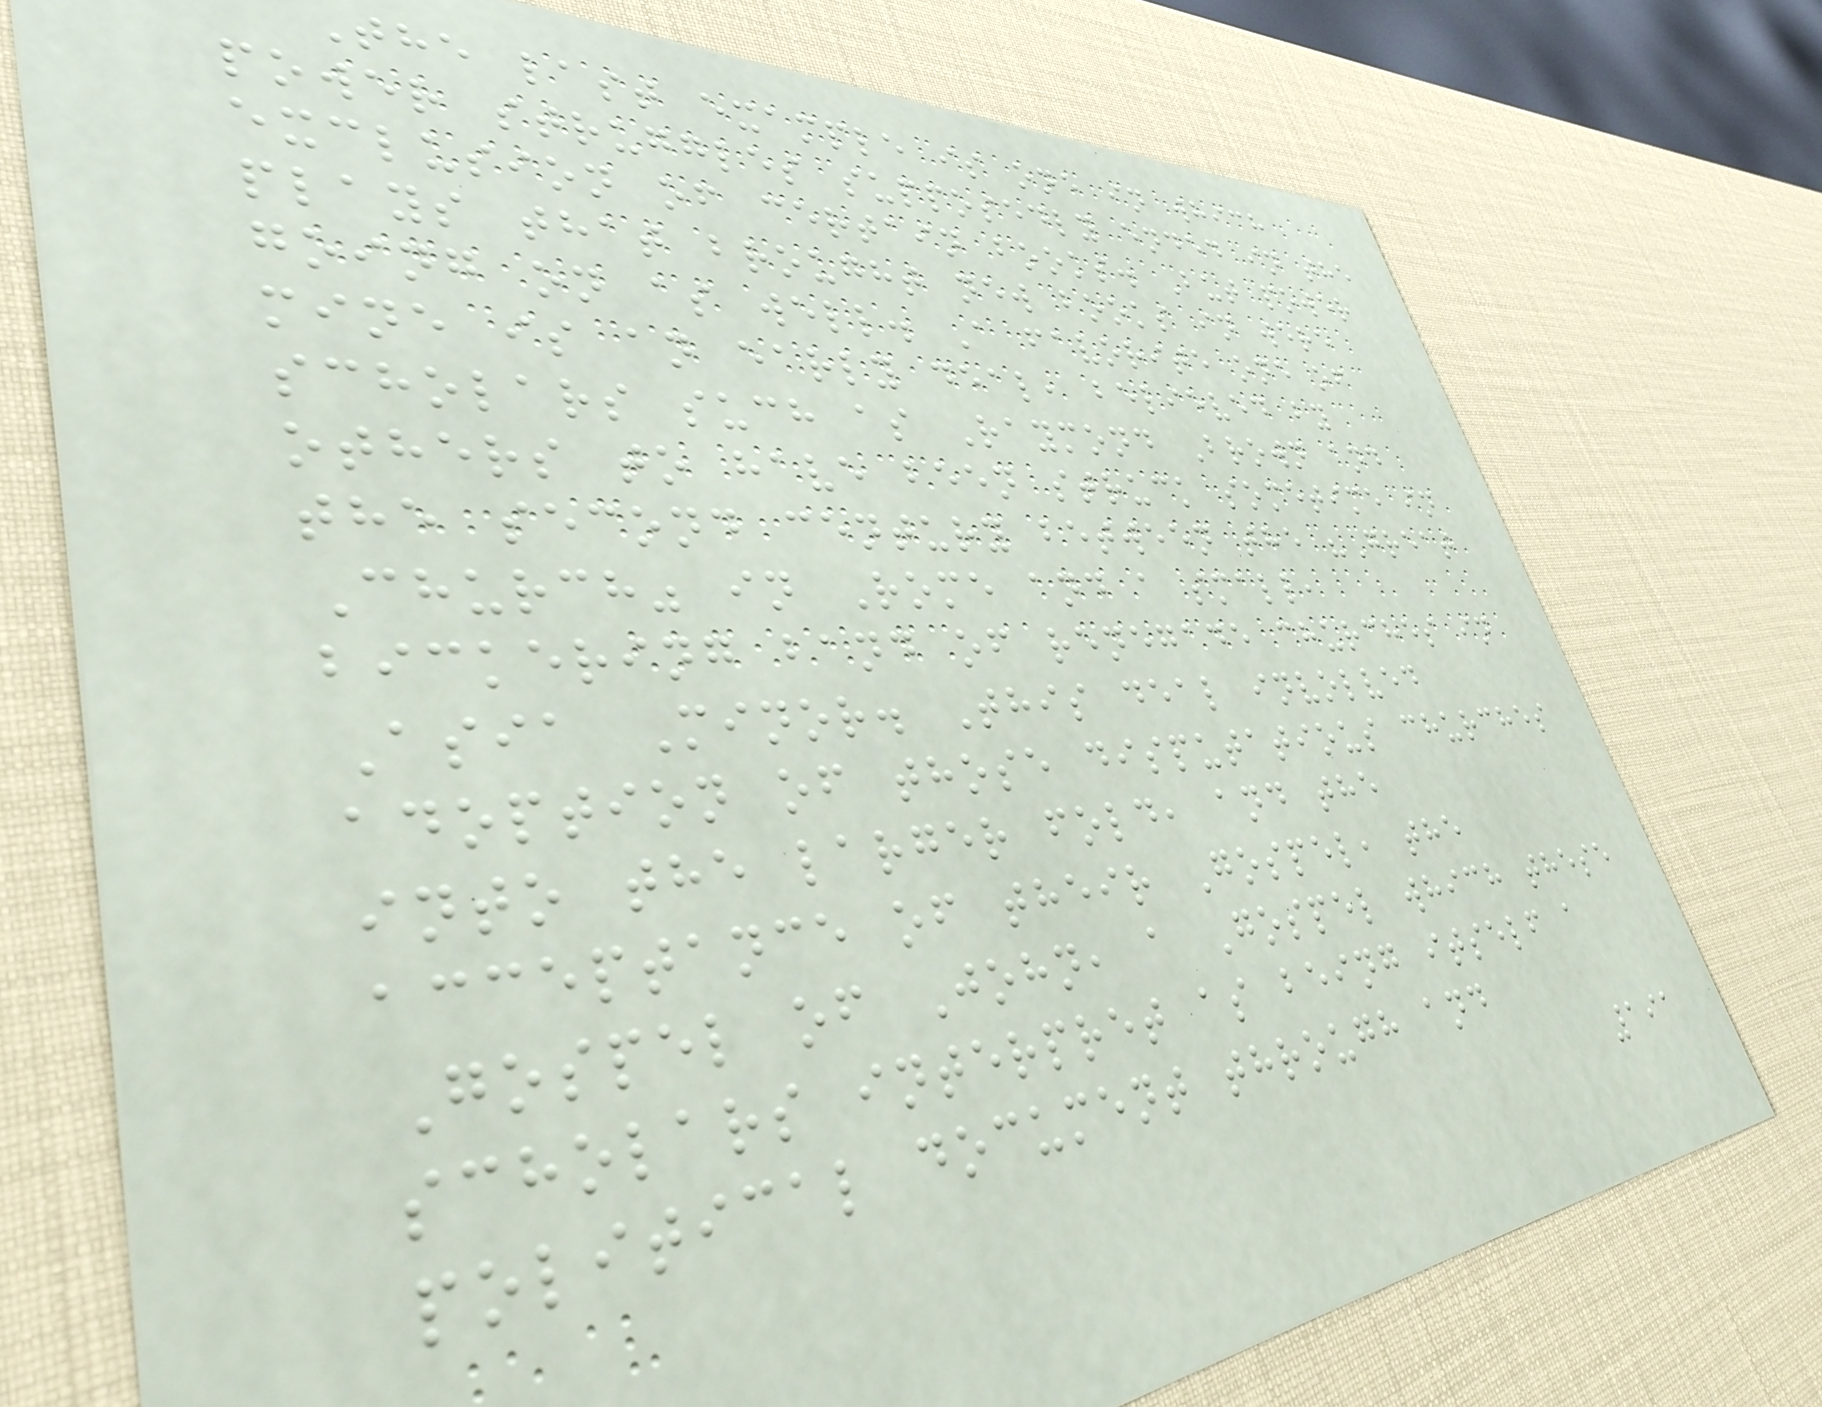The last example is one in which
power struggles supposedly ended in the
exclusion of certain books. But power
plays that brought new books in were
going on as well. A favorite one of
mine is an early deal, believed by
scholars such as Raymond Brown and
others to have been struck sometime in
the second century between the "Great
Church" in Rome and a small,
bickering band of renegade churches in
Asia Minor. This deal involved
adoption of those disputatious churches
into the larger fold, and the
acceptance of their Gospel, the
Gospel of John, a Gospel which these
scholars interpret as being itself a
political document through and
191
